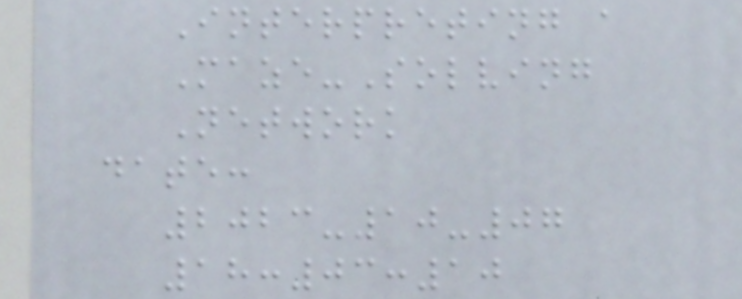Interpreting a
Maze-Solving
Network
date:
2023-10-07
18:03:10
